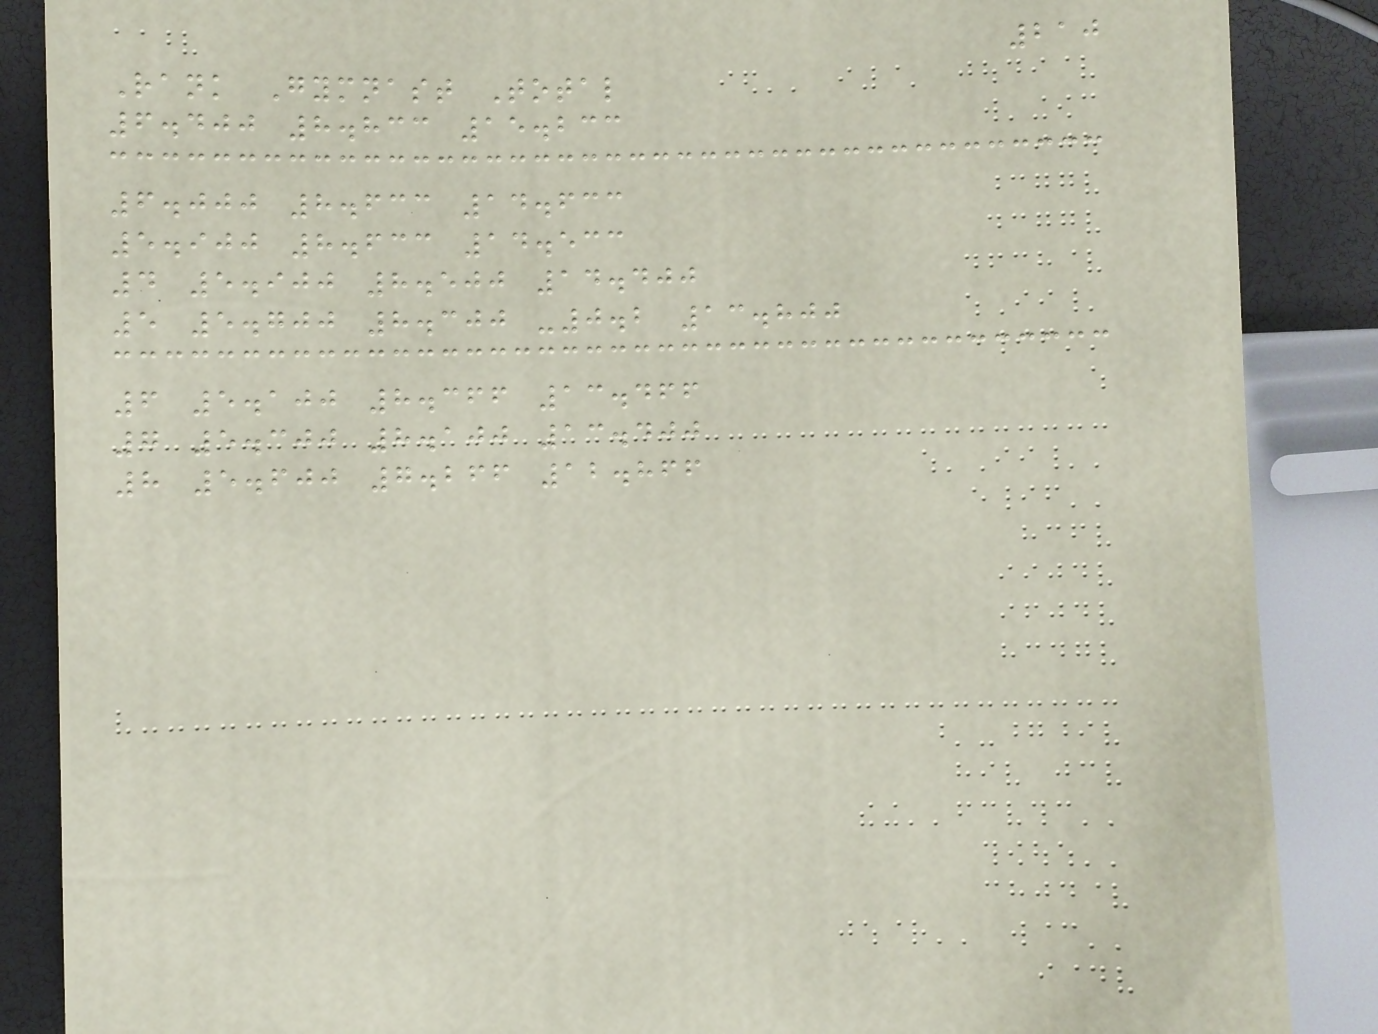210
Rank Gymnast Total
6.400 8.833 15.233
6.000 8.633 14.633
5.900 8.633 14.533
4 5.900 8.500 14.400
5 5.700 8.300 -0.2 13.800
6 5.100 8.366 13.466
7 5.300 8.100 13.400
8 5.600 7.266 12.866
